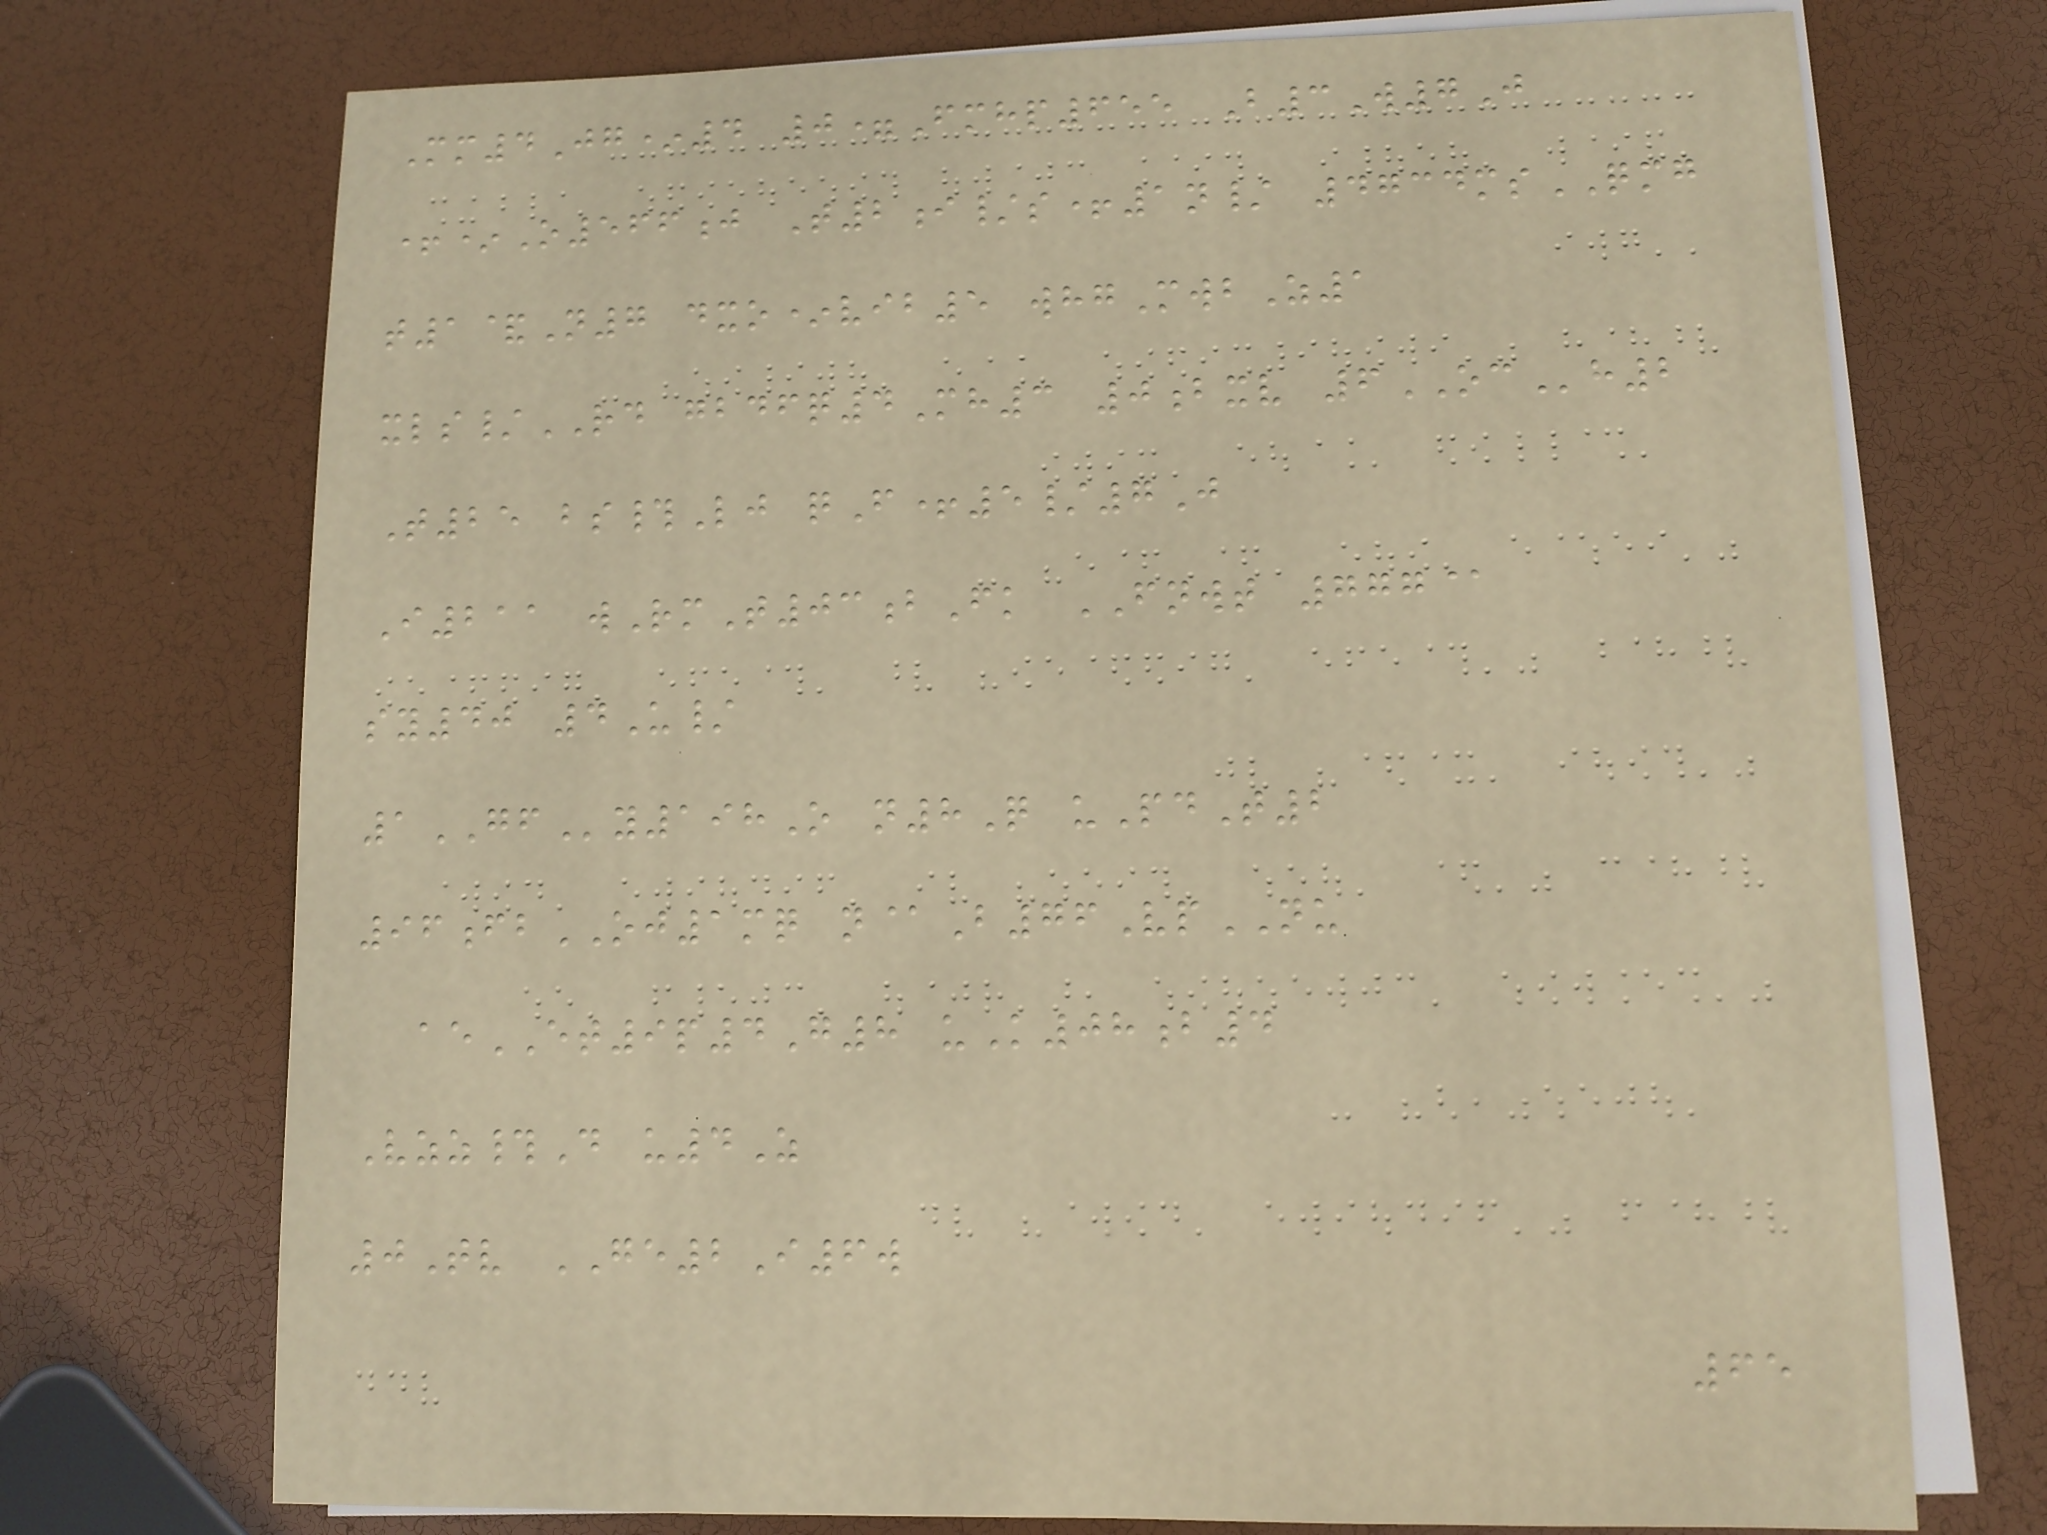Mm4Jg*4 0=Fmhp655 B3W7J
+*O566j T2i/s+1n/ 4734msQMG
t1&N7 dxo*vib5 whgMwbZ1
xls/RD gbdfq4Mh3 0bxv 6OCh2
T25 bs#Lj qF+5/7J
I211 wRmT03bFk FNWT 777@
sy40 4U/
1GFy198O n8Q uPdT2
96fbOJ1mq n@B76VpNU
aeET9p4G8 uK08b4
Vzz#D u4Z
0Tv GE2I6w
65
